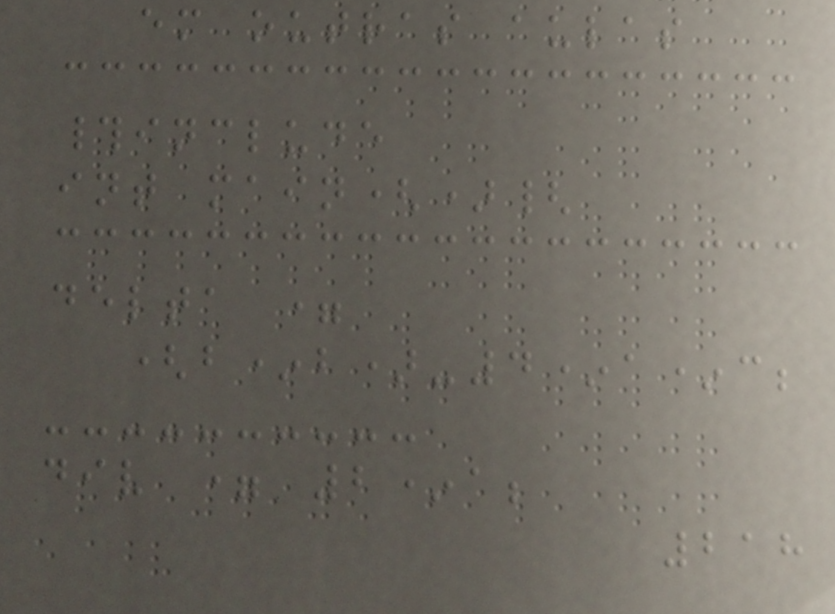em outras aulas
#include
int main(){
delta =
(b*b)-4*a*c;
div = 2*a;
218
